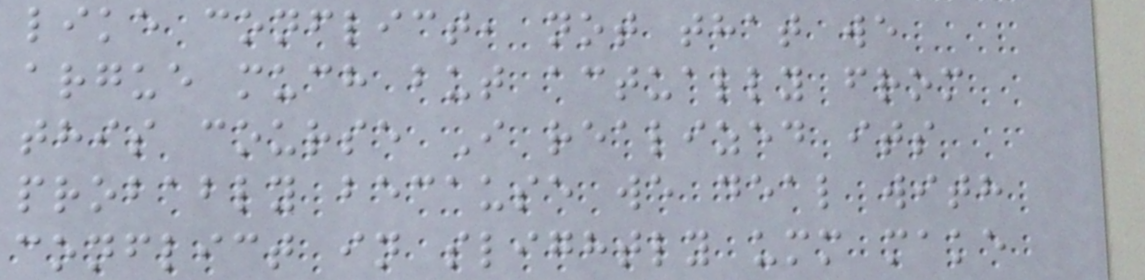like conflict, not that we
argue much but actually from
this course I realized its
probably because we deal with
conflict in slightly umm make
